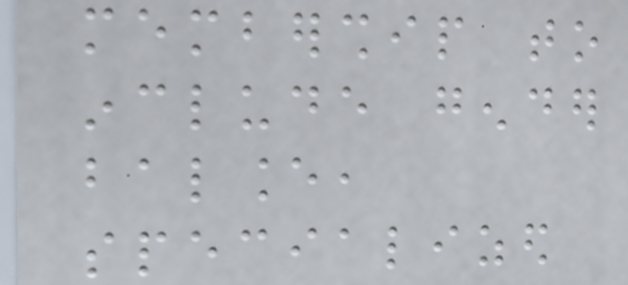membership to
include gender
balance,
specialized
